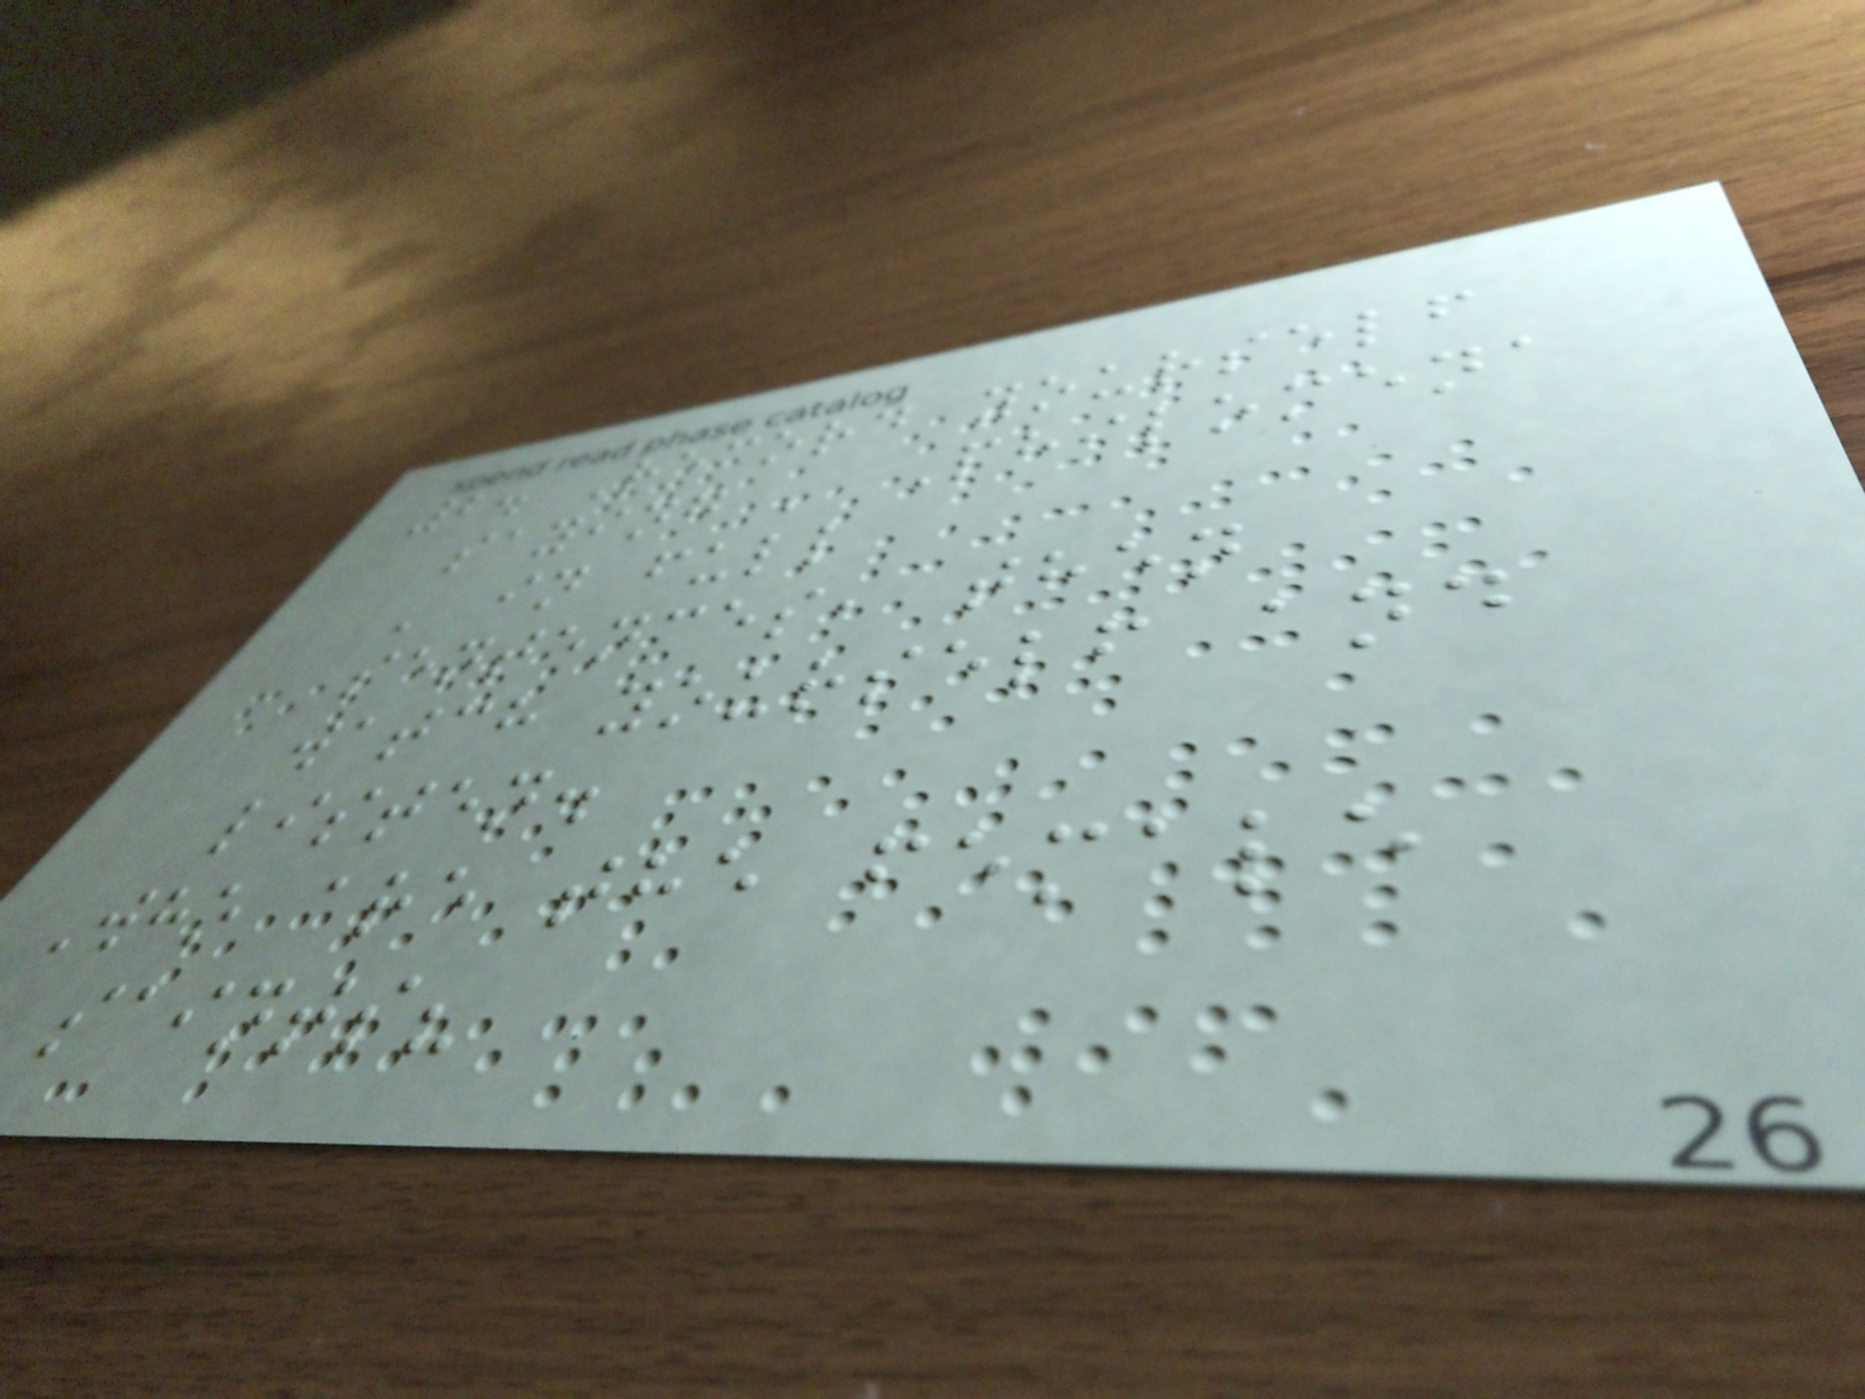2. Record yourself
saying ' Philomena
' in full
sentences, then
watch yourself and
listen.
Who are the female
saints?
